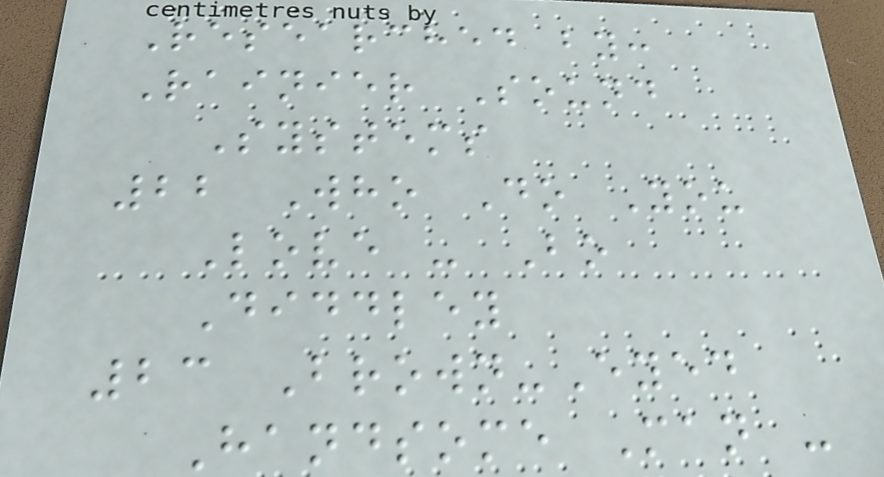Researched by:
Rainier Sound
Systems
22 Who Do You
Love - Bo
Diddley
23 Brown-Eyed
Handsome Man -
